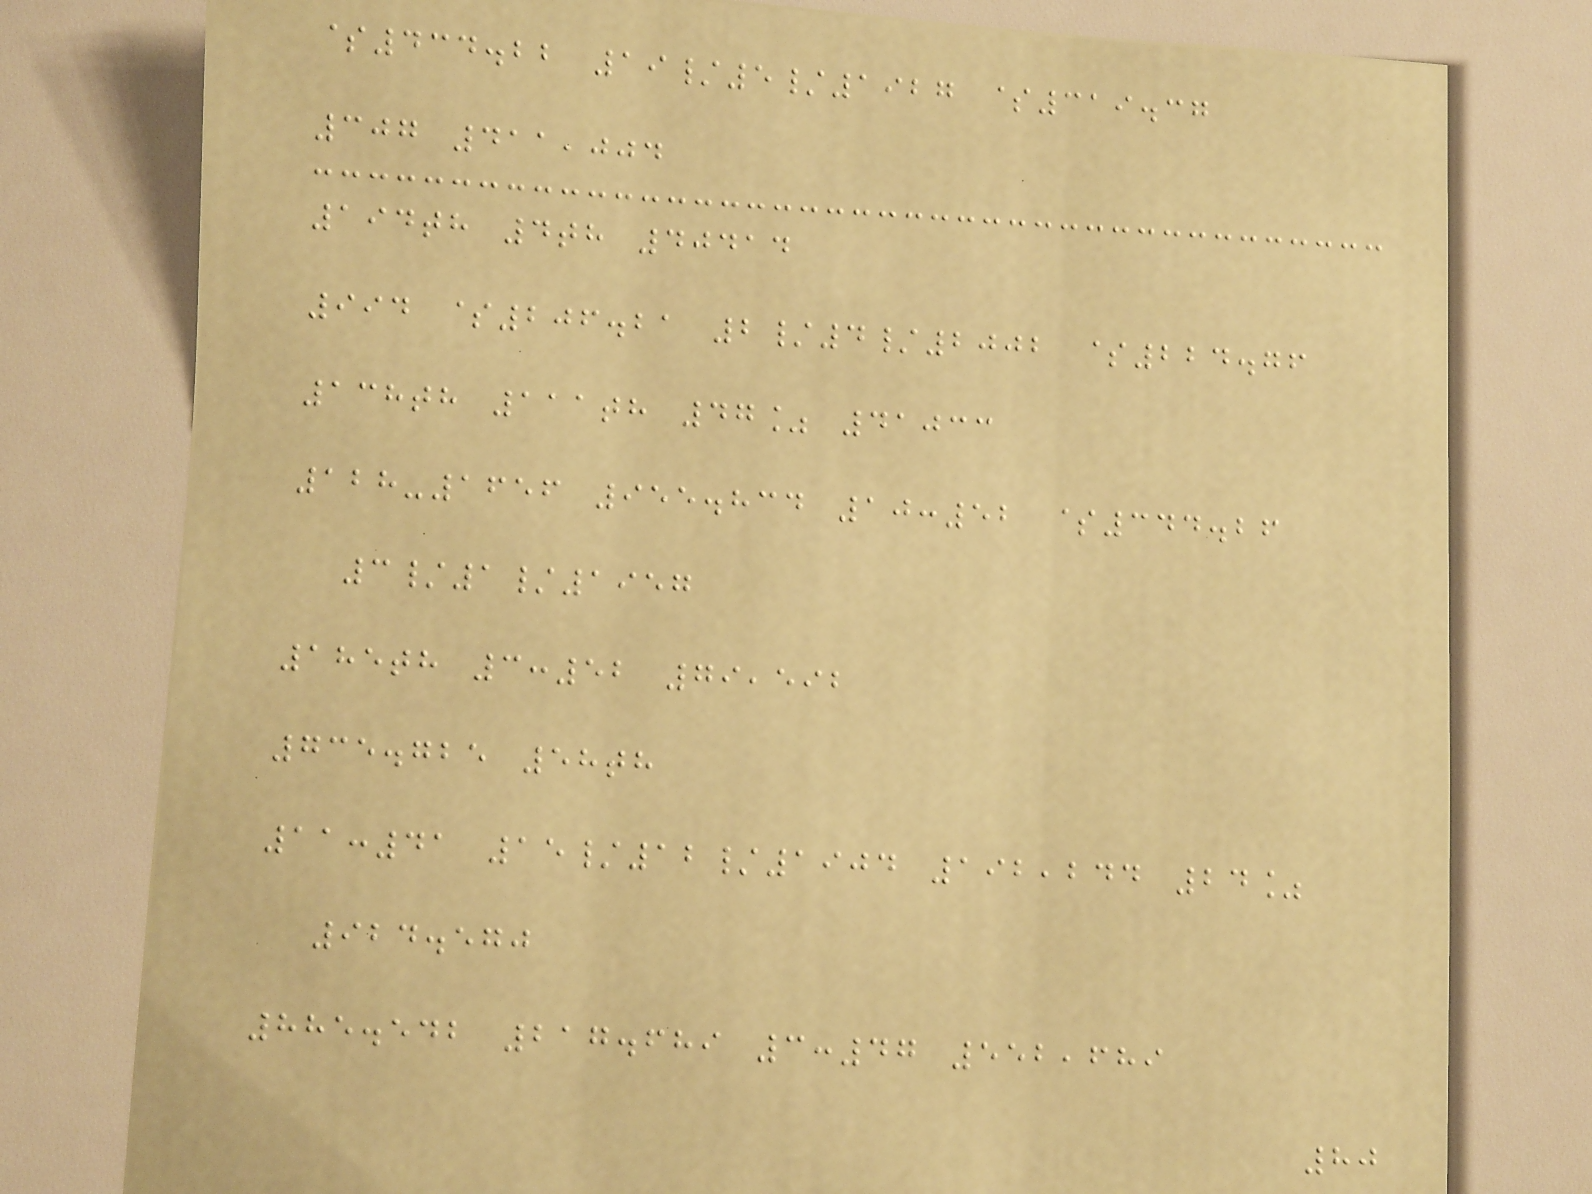$434.22 19/5/1927 $319.37
307 411,004
194th 4th 40414
994 $206.21 2/4/2002 $224.76
138th 111th 47% 41033
128-1656 955.834 10:52 $344.26
3/1/1957
185th 3:52 79,592
735.725 58th
11:41 15/12/1904 192,244 24%
924.570
885.542 217.689 3:47 552,689
80
